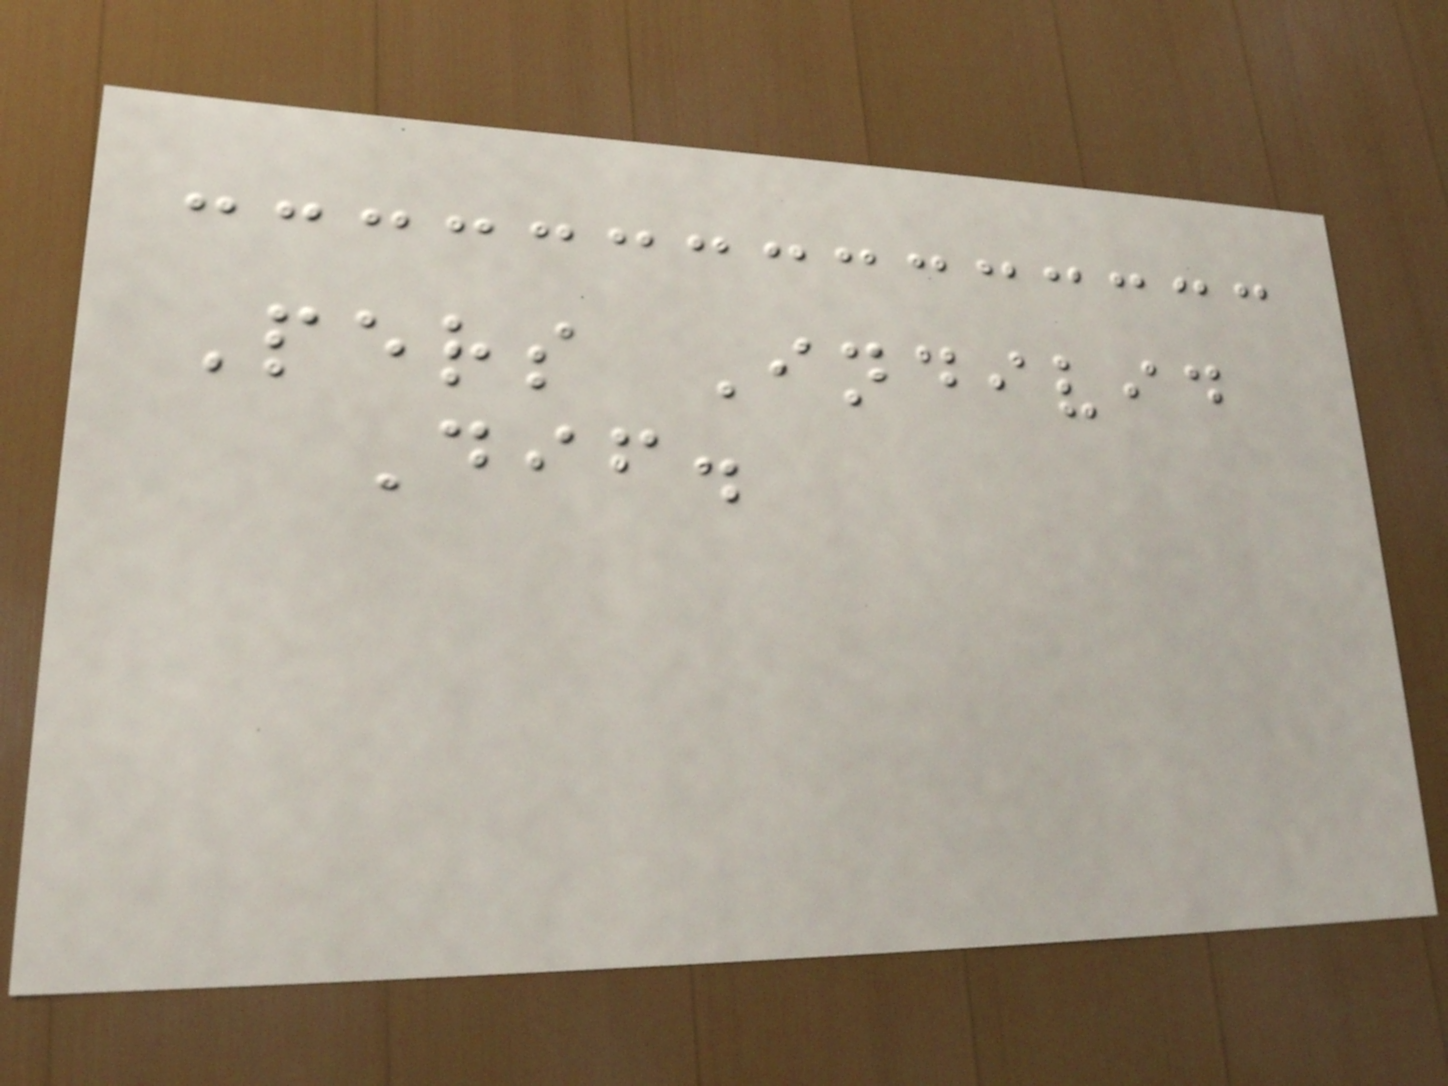Pers Individ
Dif.
